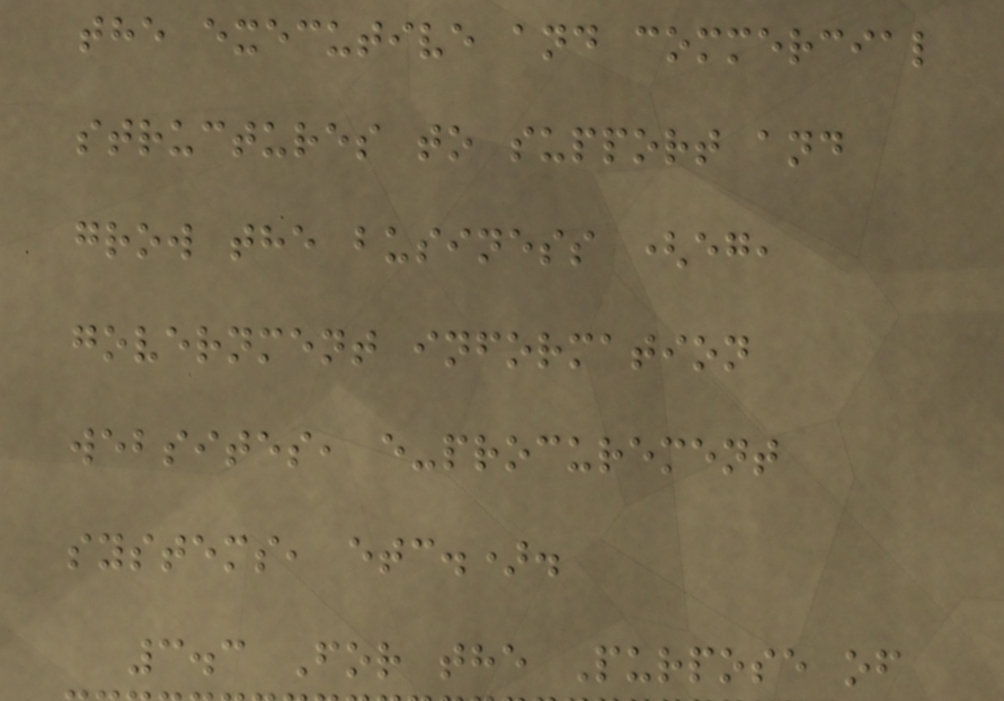the executive and commercial
structures to support and
grow the business (eg,
government information
websites, e-procurement
systems, etc.).
3.3 For the Purpose of
